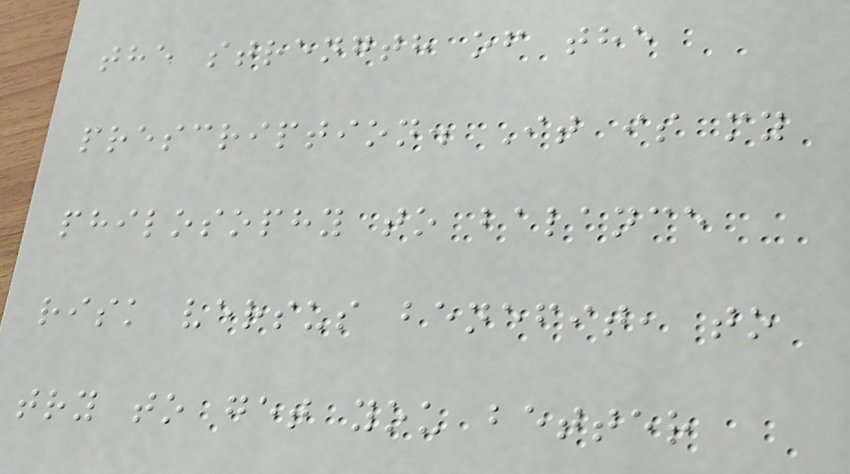the strength of the
prescription. It is my
philosophy to balance
risk versus benefit, to
try to get you better
